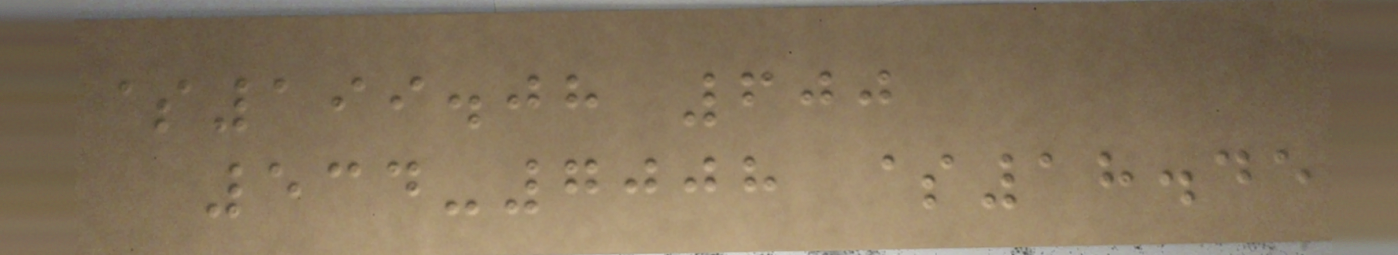$199.08 600
534-7008 $18.45
